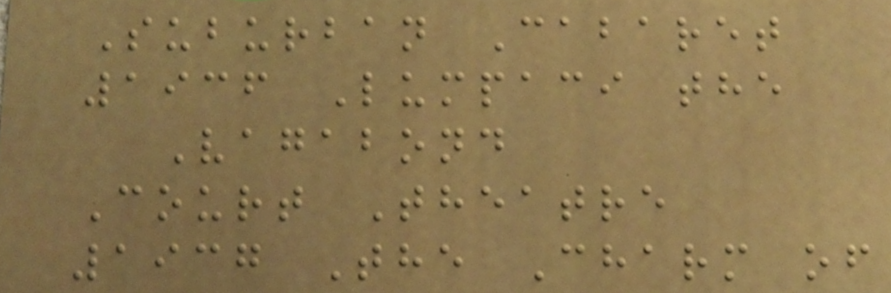Suburban Cabaret
1936 Lumpaci the
Vagabond
Court Theatre
1937 The Charm of
